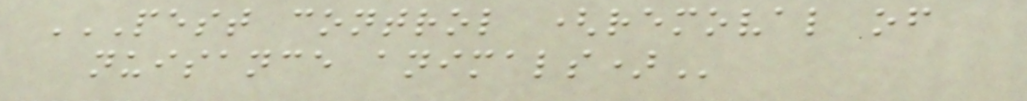PEST CONTROL (REMOVAL OF
NUISANCE ANIMALS)
